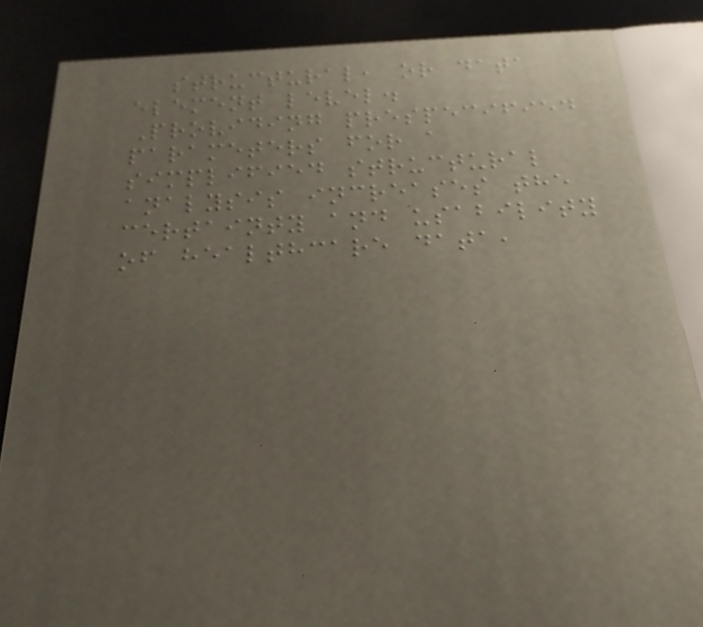structural, or data
element level.
Providing prespecified
parameters for a
simplified structural
analysis increases the
certainty and usability
of healthcare data,
